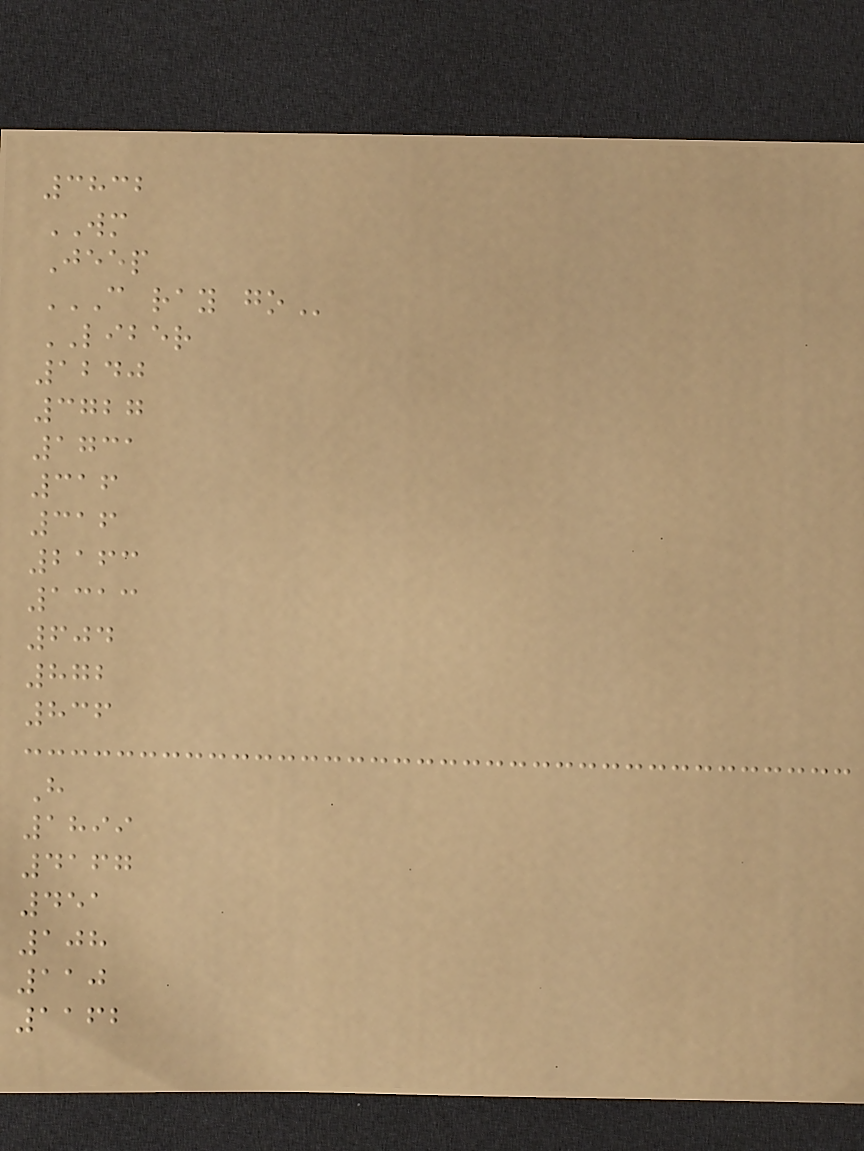3832
WM
Jeep
C RAY GO
LIBER
1240
3727
1731
316
316
2163
1313
604
872
836
H
1899
4167
451
108
110
1162
